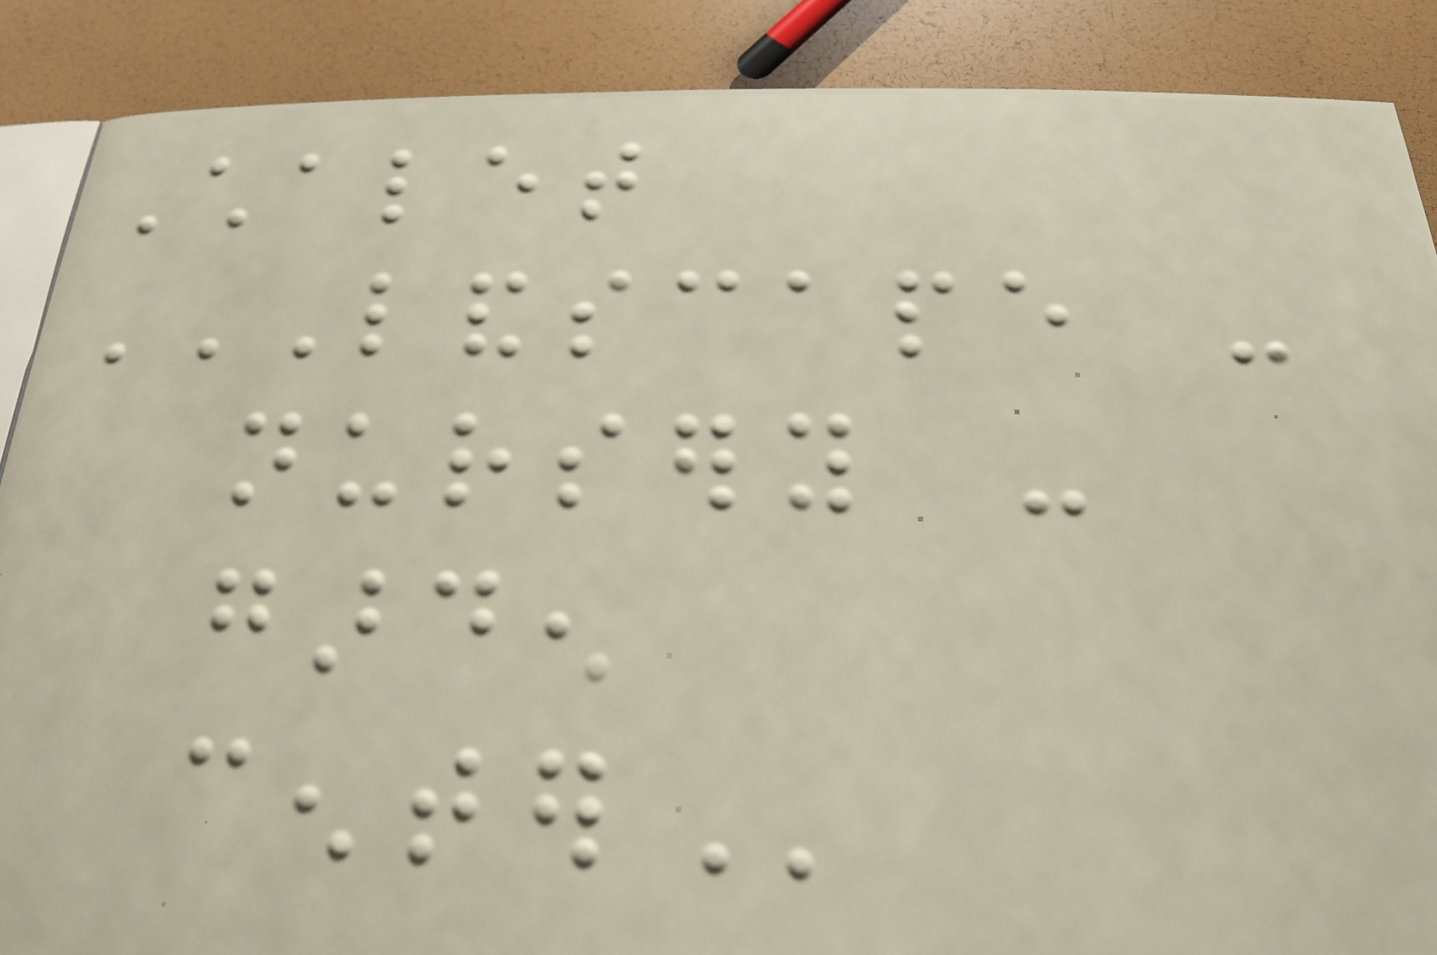Chalet
LANDSCAPE -
NURSERY -
GARDEN
CENTER
